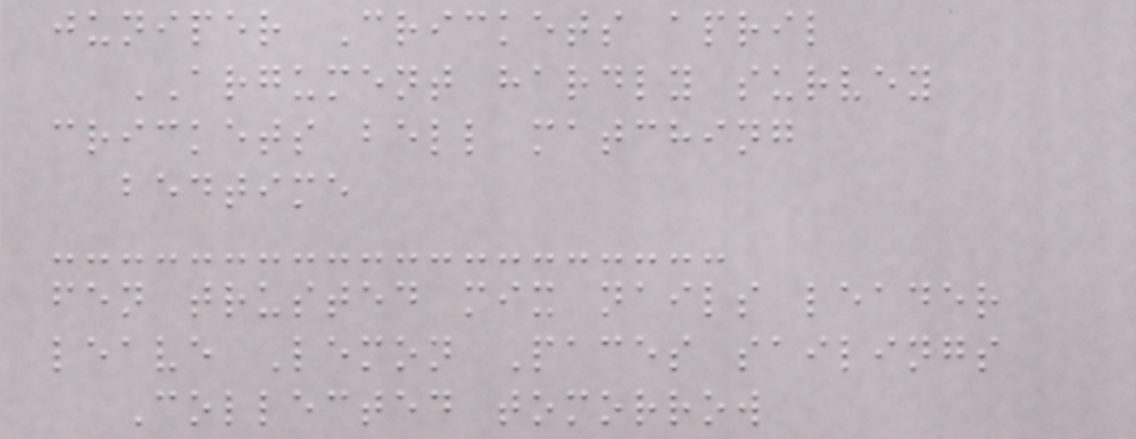juniper Crickets april
ARGUMENT hardly survey
crickets bell matching
bedtime
fen trusted mix nails leader
leave Lemon Paces sailings
Collected tomorrow
